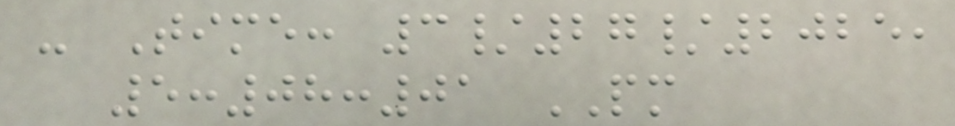- Time: 3/27/2025,
5:08:01 PM
